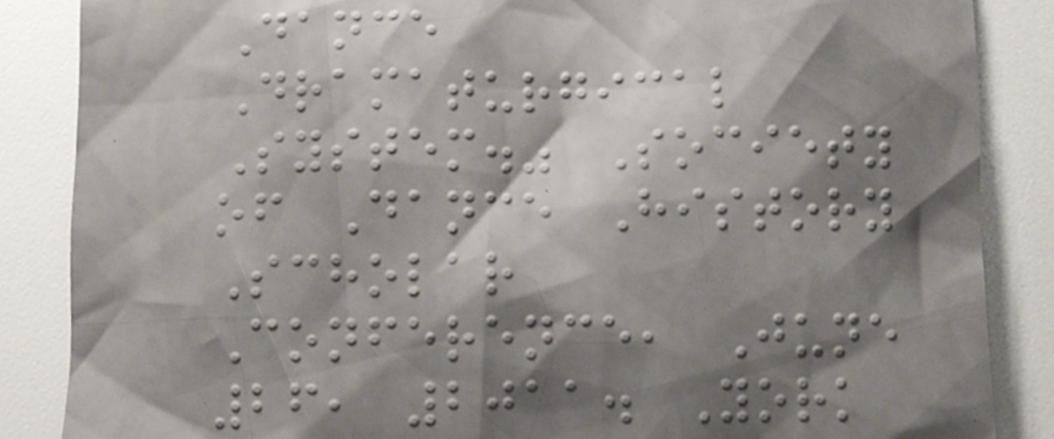Dance
Dramaturgical
System." Society
of Dance History
Scholar
Conference, June
26, 2011. York
